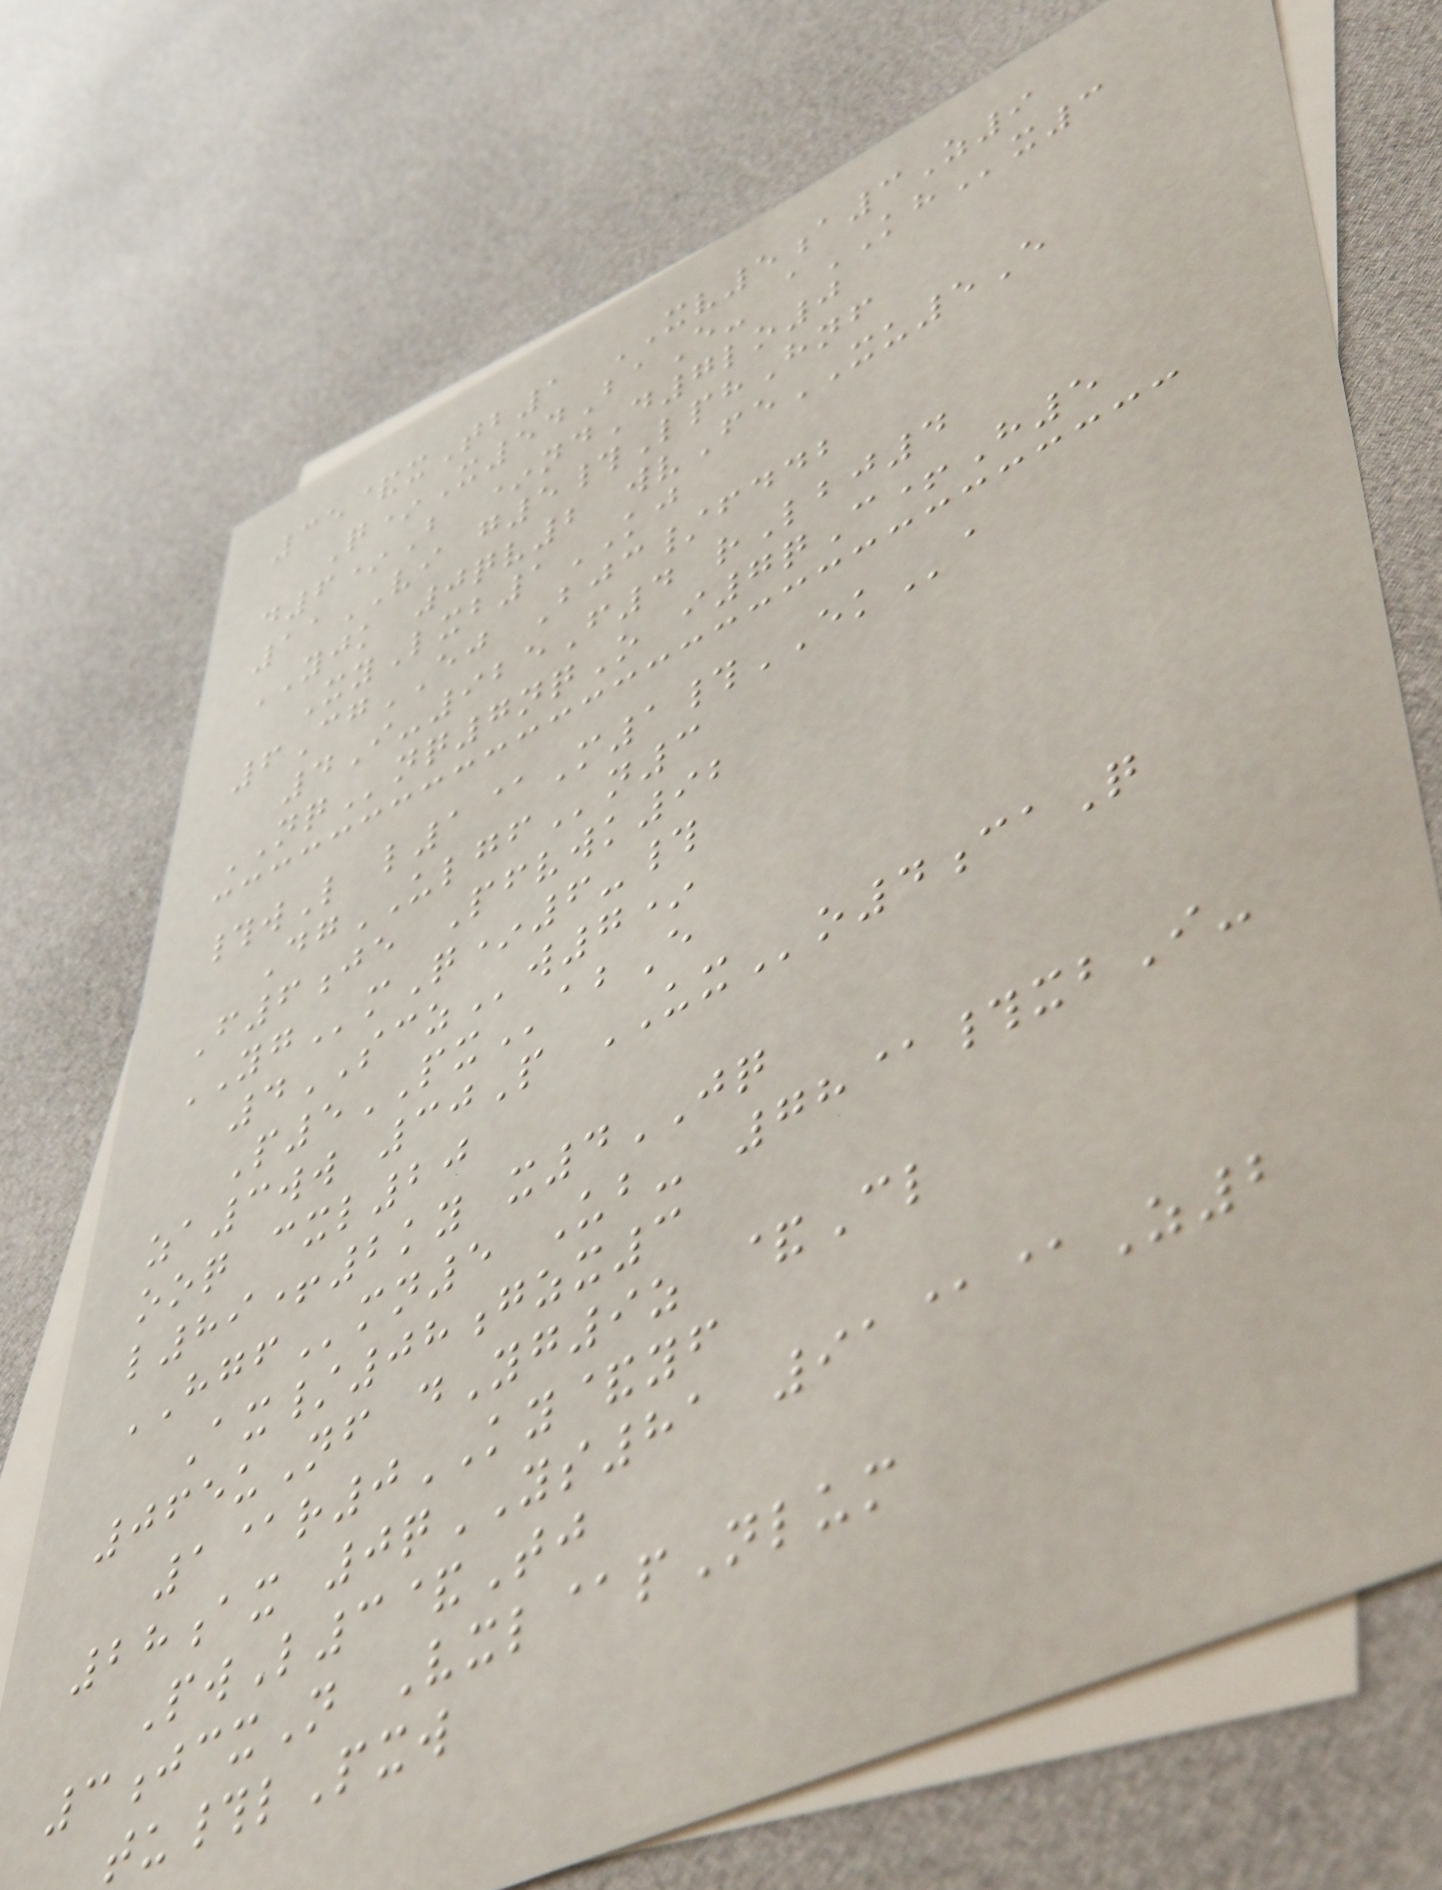35&xTb1 XV5a3Z9
Q*X54BaE- aKHx3
d6*B *ndD7lo0
11VI g5#LphHnf
YJK 0qv2 wvFeXU5E
XyLxb1KJ
6CgEJ Bjc/fddb
4I-925F4 rLbj4
NQnq7nqO i7qC+H5
#wL l1@M1#EKa
DgULGFn3
F6je Pfvwk92
YGmQ*6-#
4SCZw7*
P5PXabE
za3ww 30P UXo4caQ
ooq cxl20
l89+2ky x4JQ
HGFmn5 Ub- 78@#xbI-
Ax/08gzx3
065uNf dYg9z &Cl
1@r0KY&yf
28ax 0qYS81 91@@Z2
PwL3&Tj
3jcxN Vxl@pNlum
tu#lPxw
